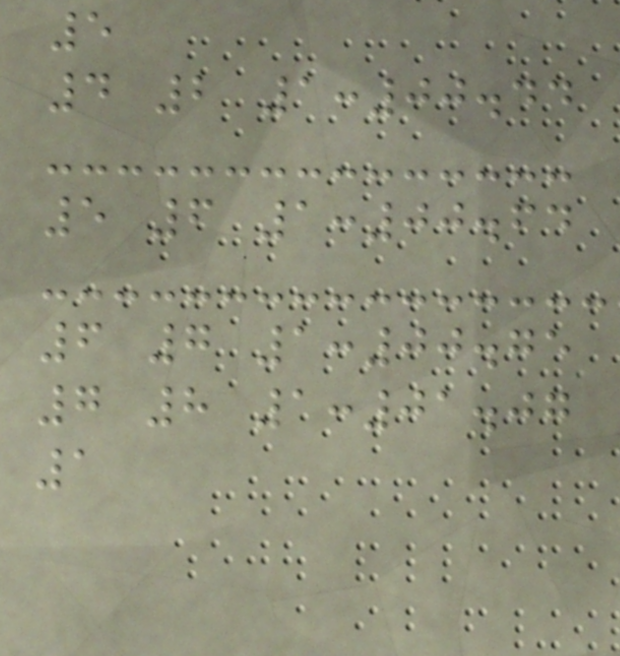5
4 2 1:00.44
5 6 1:00.64
6 7 1:00.75
7 8 1:01.07
1
